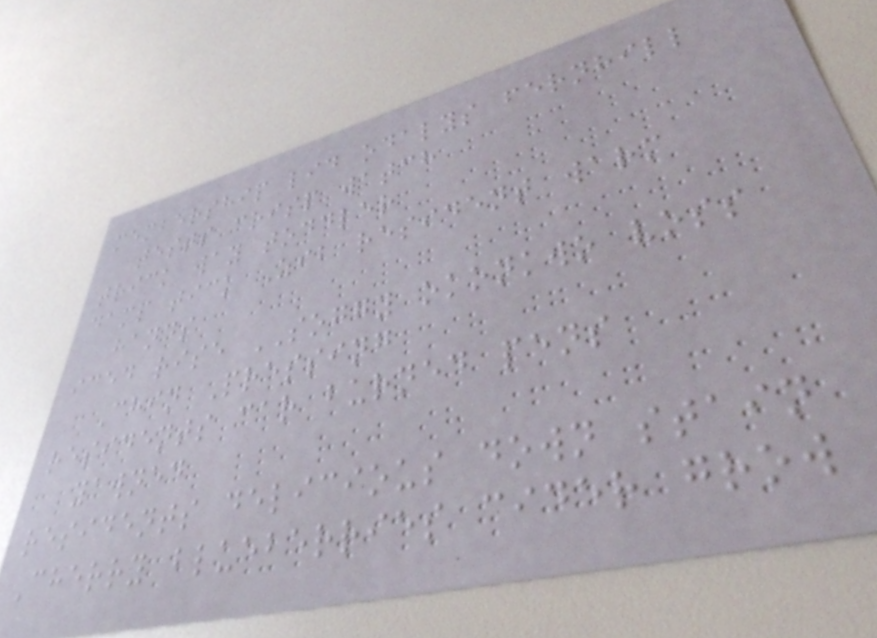membership lid odalys fernhill
tests crisp watch
trick way toddler
damp tick Zib resident warm
hands
iced rise SOGGY okonkwo voss
Chin Pressing
residents car burned pens
yawned
residents delicious down stain
Cherry blueberries cider grow
